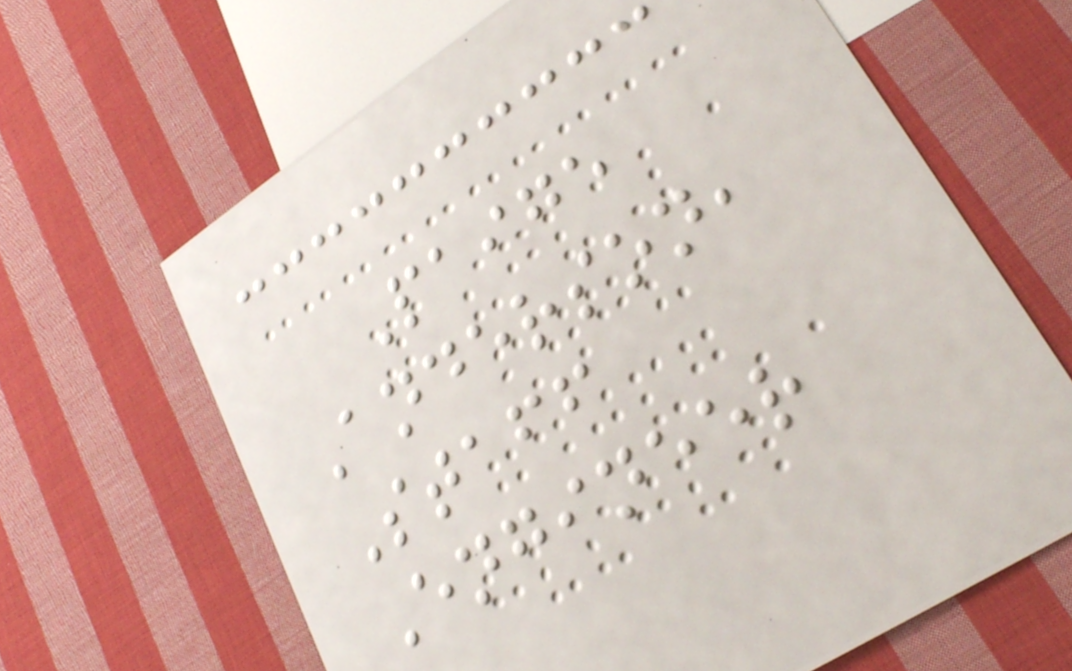Paige
Anderson,
Staff
Engineer
